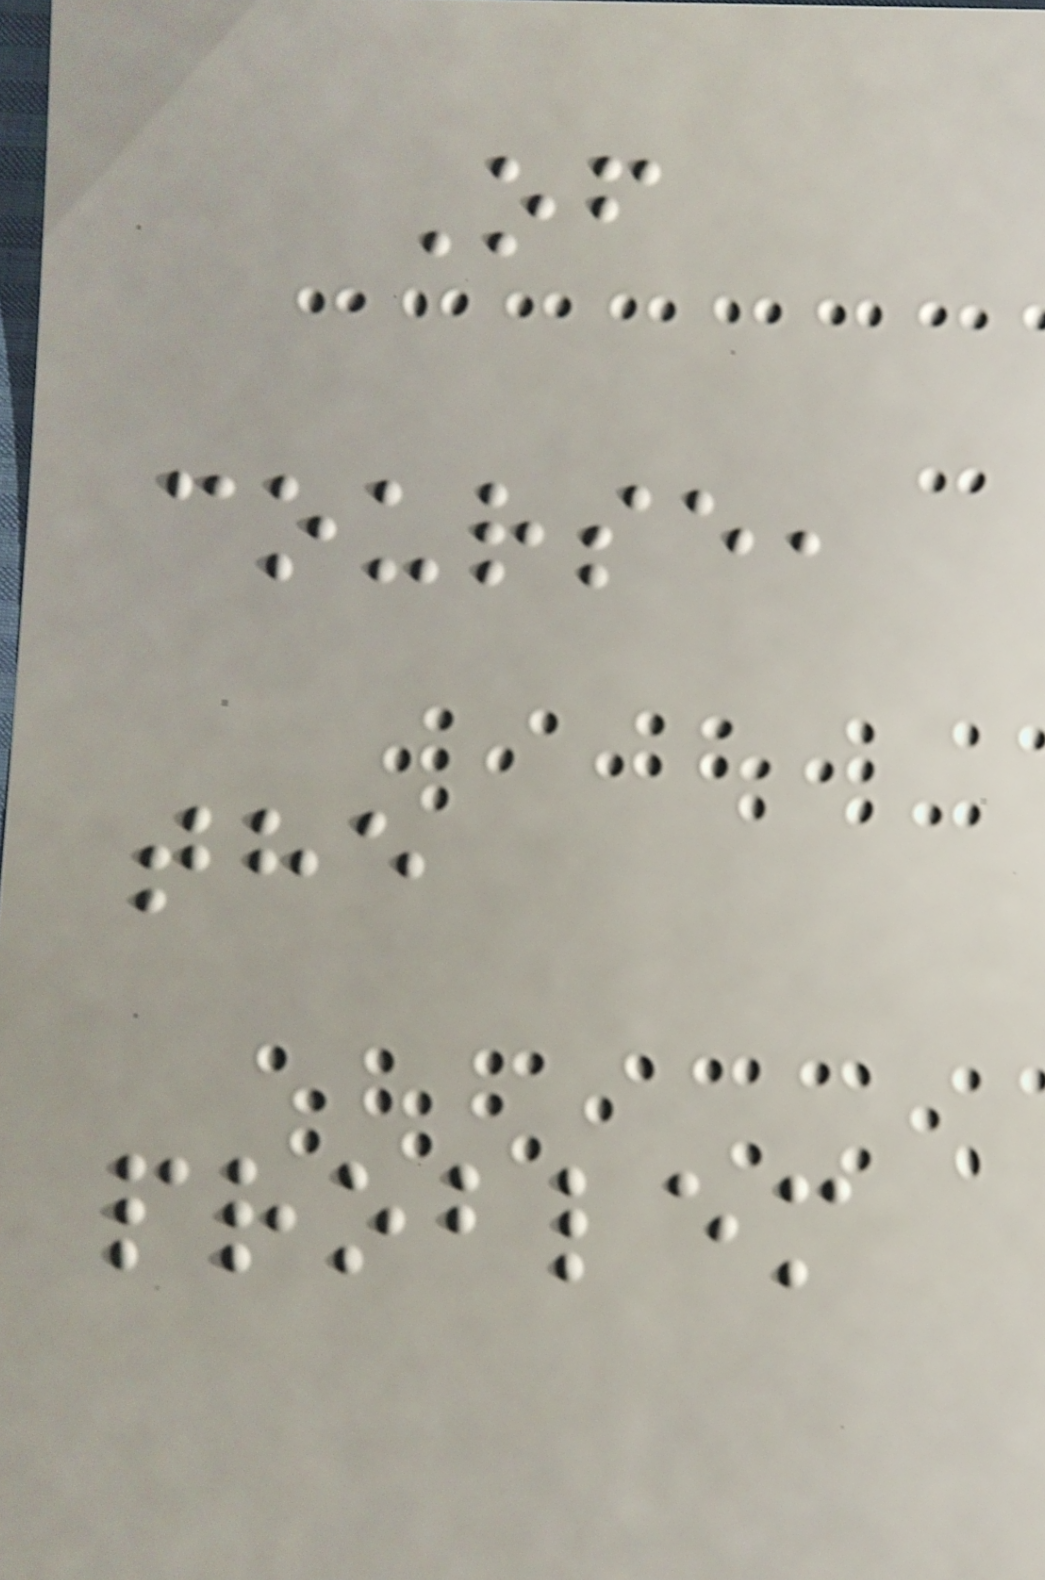Of
course,
the
problem
